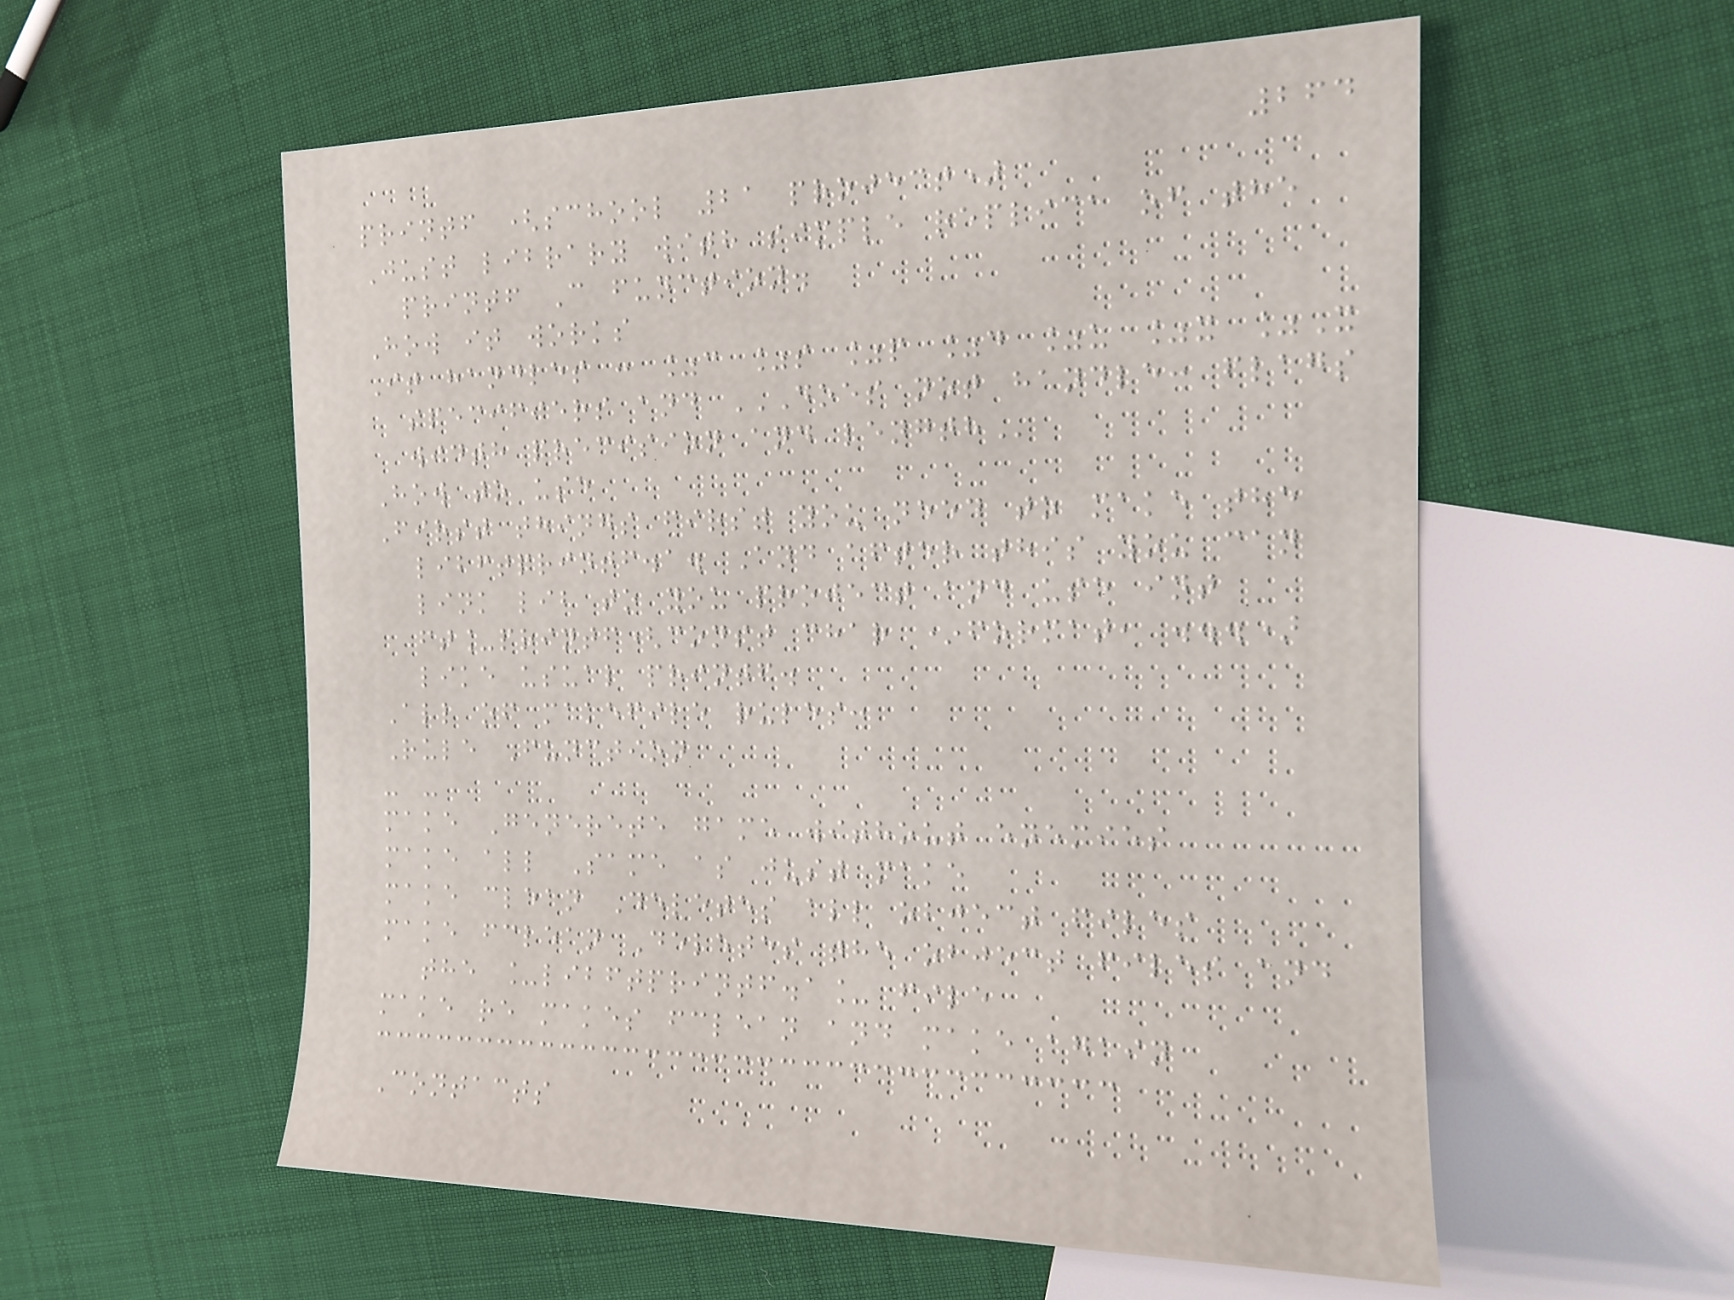264
printf (school 21 project)
Just library with simple replica of the
printf C function.
How it works
It handles : %c %s %p %d %u %x %X
specifiers and DOES NOT HANDLE: FLAGS
WIDTH PRECISION AND LENGTH
How to use
First things first you need to make the
libftprintf.a. And after this you can
link lib to you project and use int
ft_printf(const char *format, ...)
like usual printf.
All of makefile rules:
Rule Function
- -
make Generete game without enemies
make all Same as just make
make clean Deletes all object files
make fclean Deletes the object files and
the _libftprintf.a_ file
make re makes fclean and make again
Contacts
